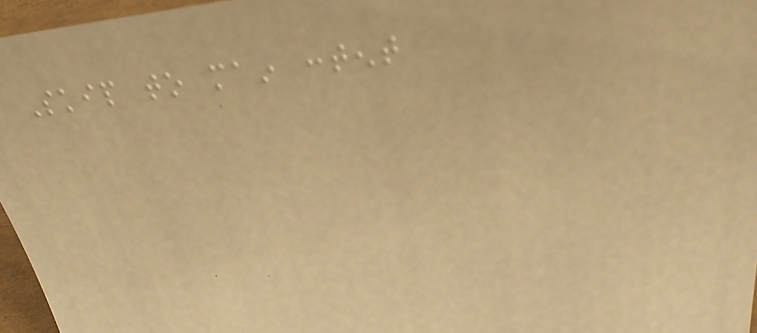Skip to main content
